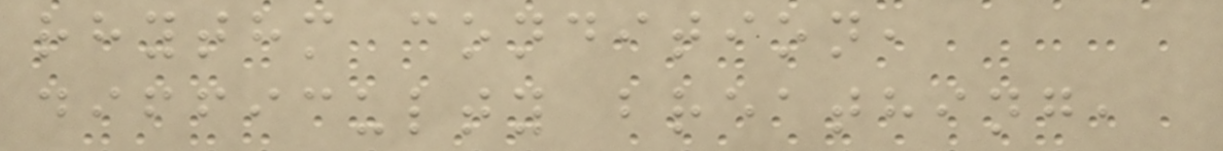rhythm condition,
difficulty breathing,
